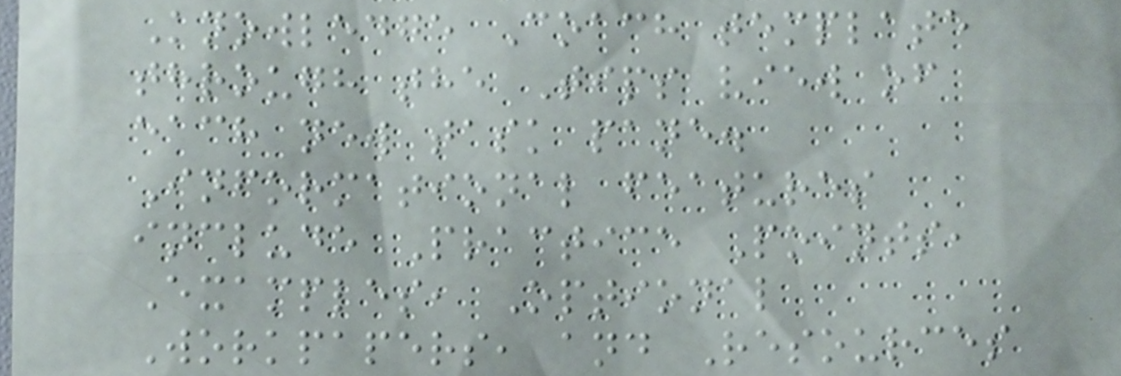Knowledge Coach template
through the Tips view of
each new task pane.
Informational features
include Practice Points,
Examples, Optional
Workpapers, and Resources
